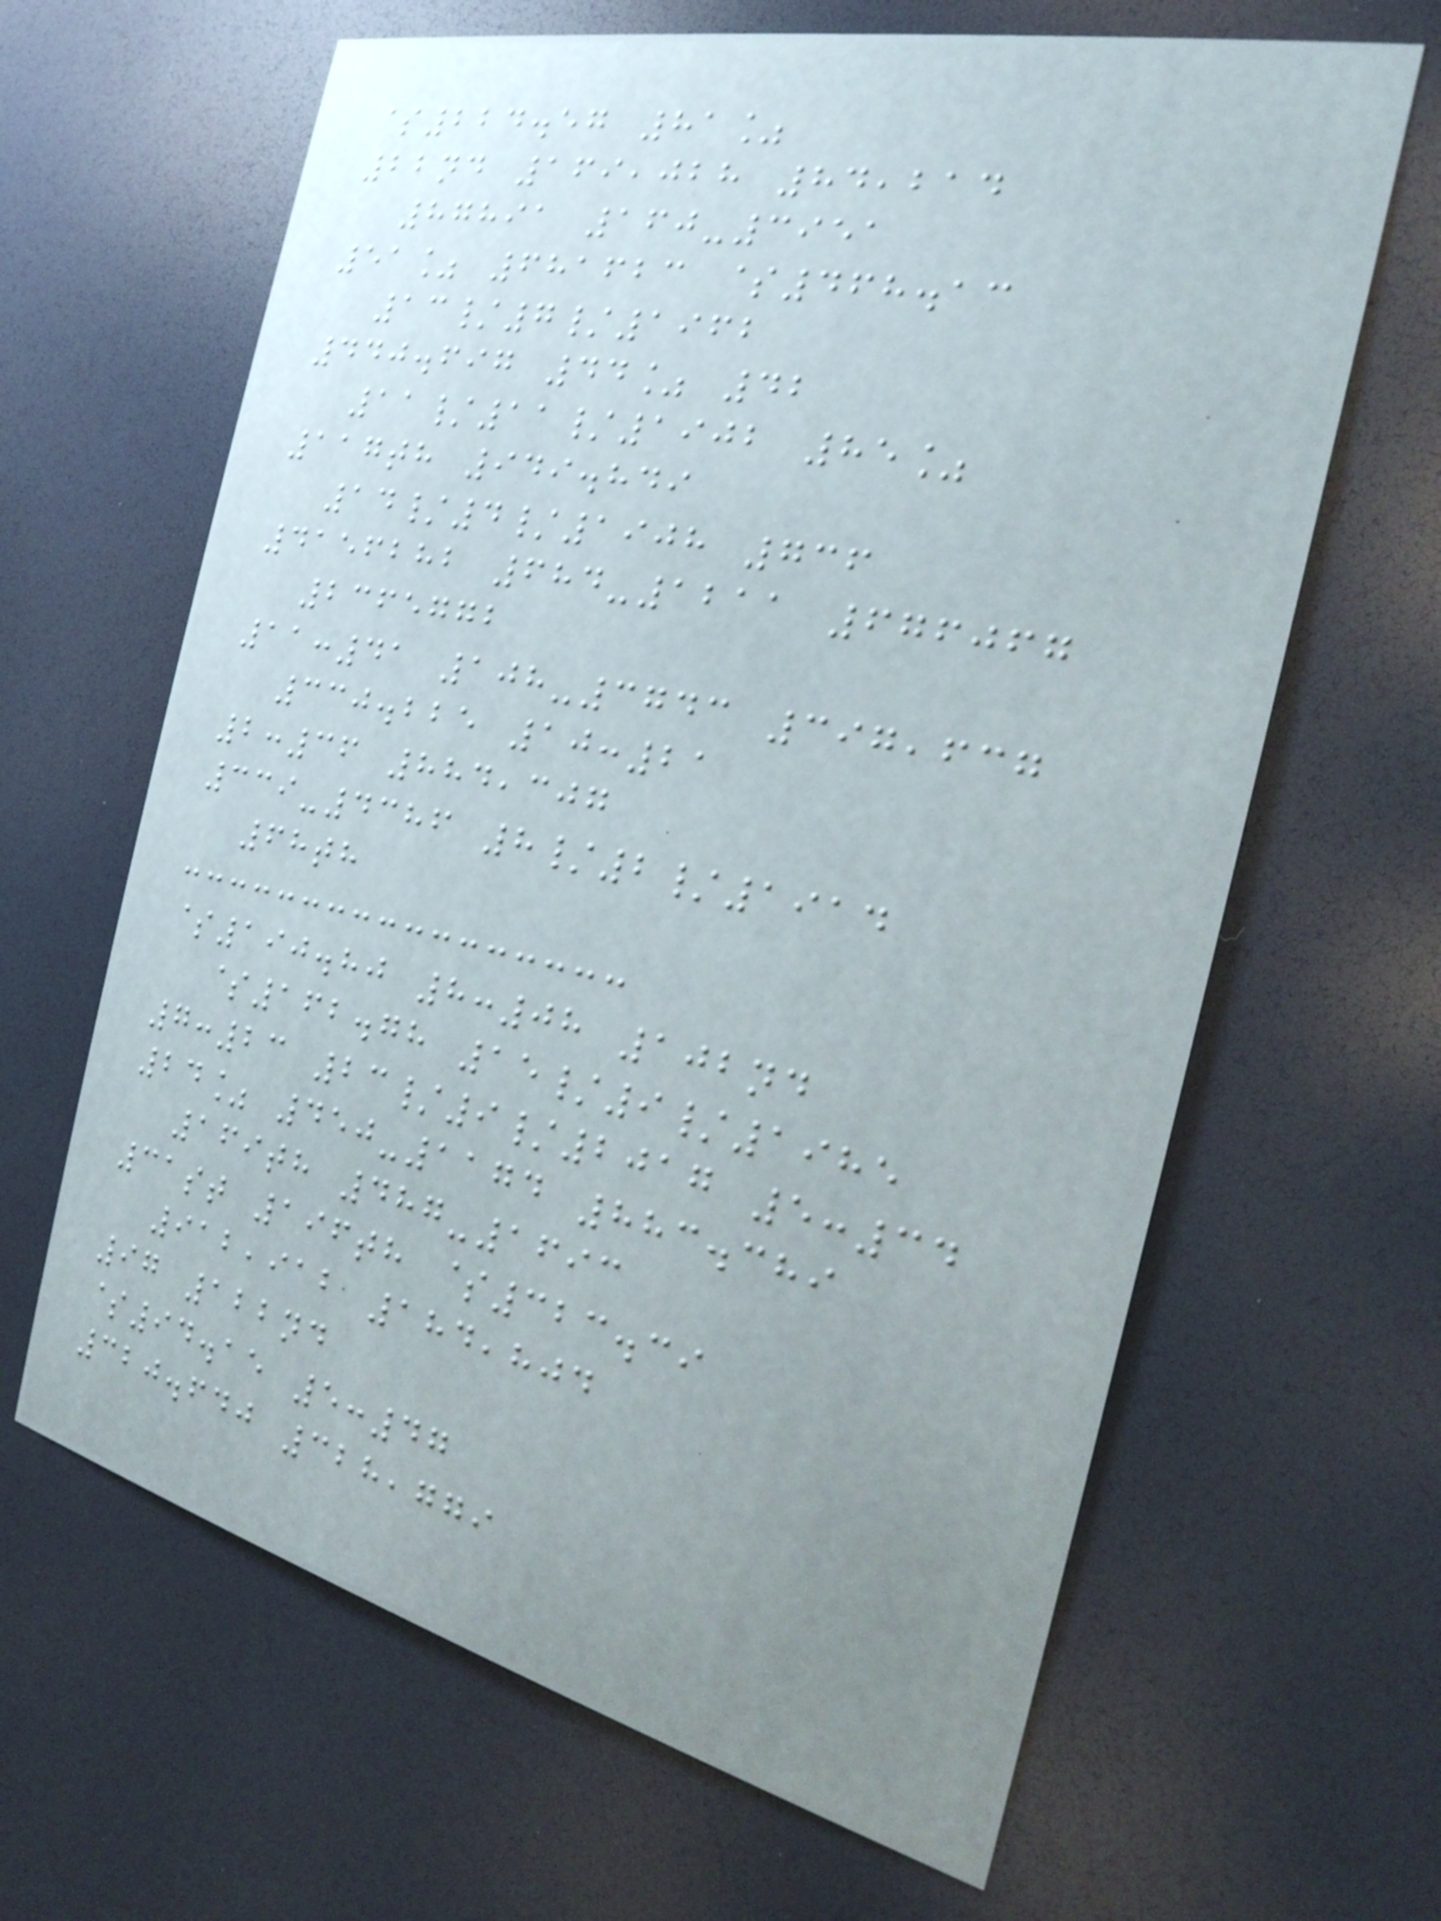$224.57 81%
22nd 169,028 84,214
87891 160-3951
51% 681623 $468.13
13/7/1962
440.697 44% 42
11/11/1902 85%
117th 949.849
14/4/1908 736
4156282 684-1211 676067
2365772
11:41 108-3743 397,637
330.225 10:21
2:36 884,307
339-4386 8/2/1914
68th
$190.80 8:08 102nd
$162.78 15/9/1985
7:23 23/9/2017 5:34
24% 450-1174 883.389
169th 487-1693
31st 196th $323.39
912,912 184,804
97 122nd
$94.15 5:47
320.640 328,779
